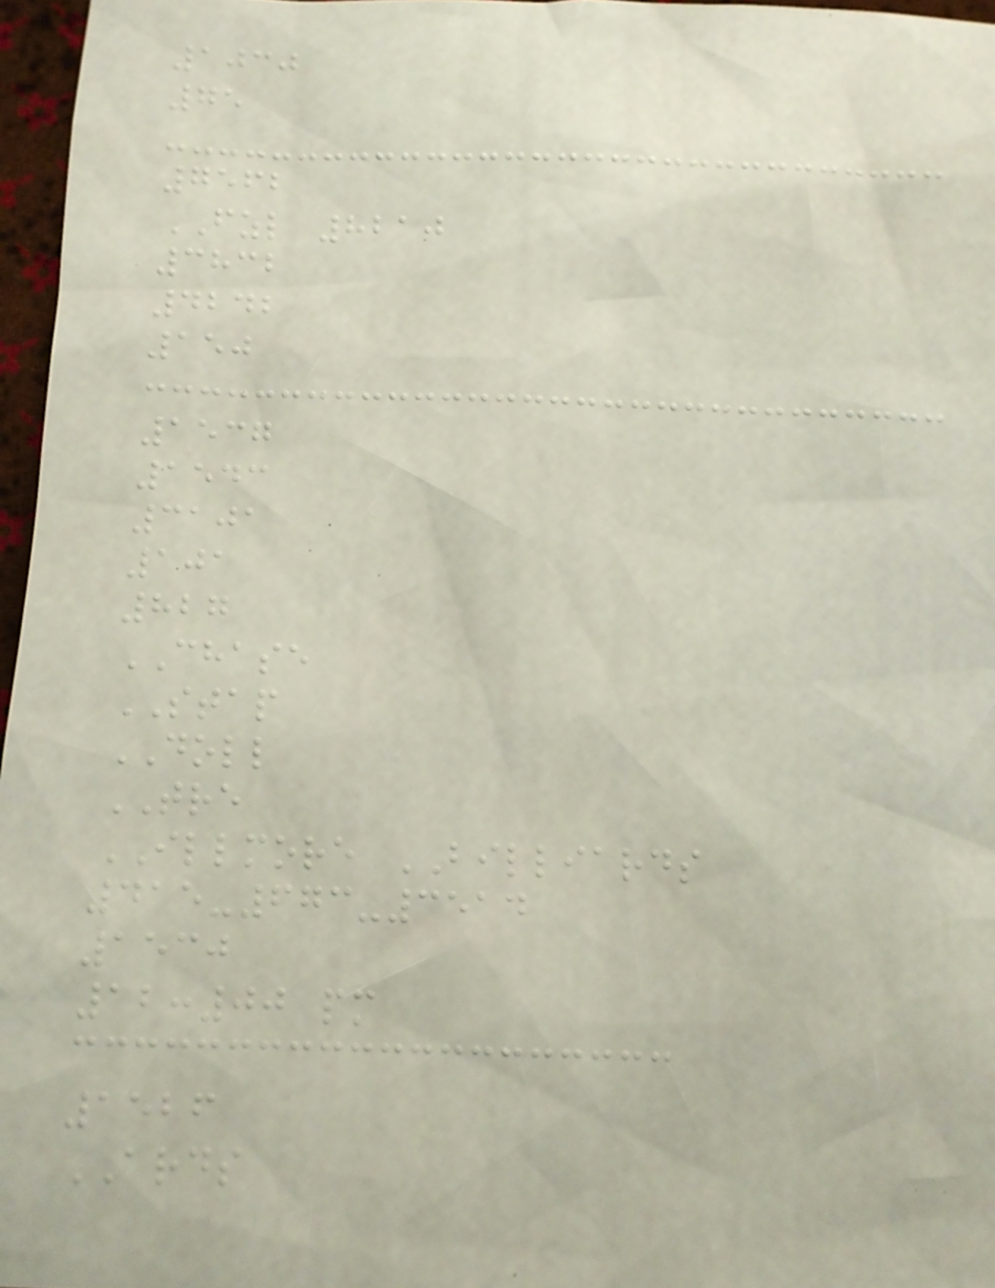1030
75
7562
FZL 8210
3832
4242
150
1537
1543
3101
101
827
CHASE
STAP
DOLL
TRE
ILLMORE BILLIARDS
415-673-3514
1530
12:00 pm
1526
ARDS
